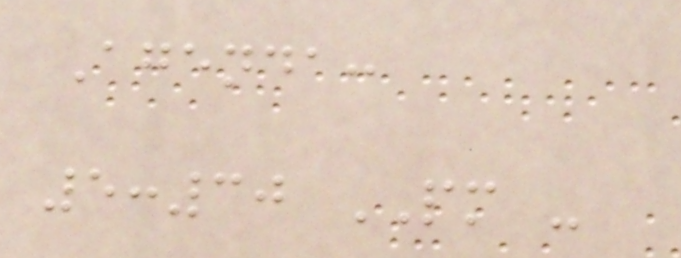Agenda:
5:30 PM -
